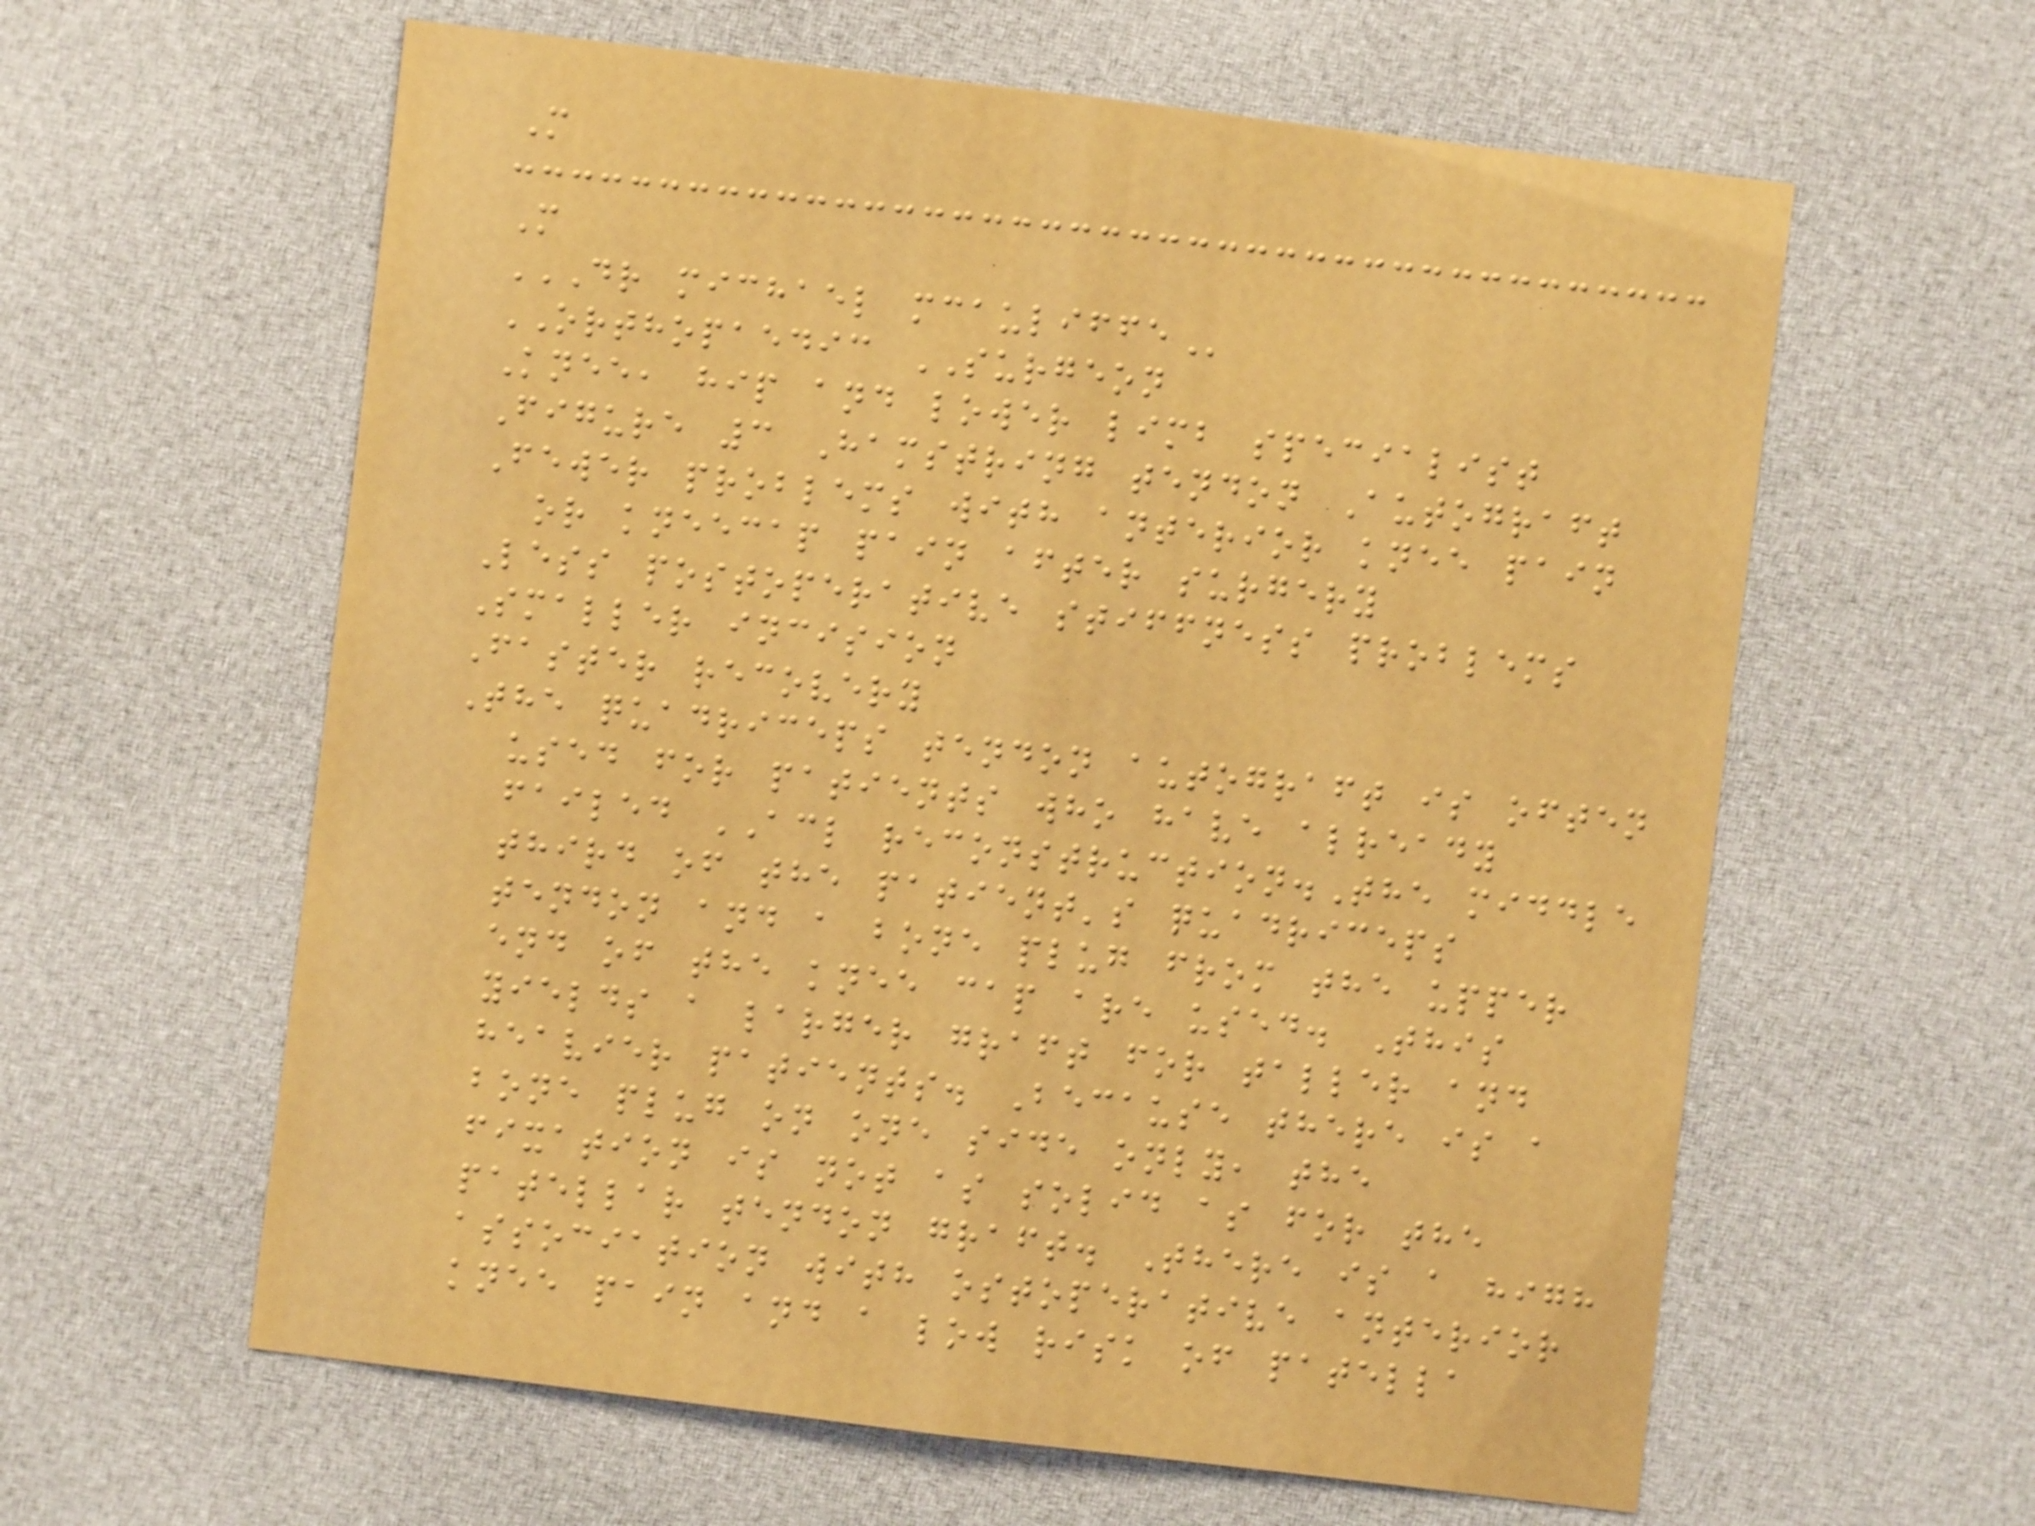M
M
DR MICHAEL MCAULIFFE
ORTHOPAEDIC SURGEON
Knee, hip and lower limb specialist
Figure 3 Hamstring tendon Autograft
Fewer problems with anterior knee pain
or kneecap pain after surgery
Less postoperative stiffness problems
Smaller incision
Faster recovery
The quadriceps tendon autograft is often
used for patients who have already
failed ACL reconstruction.The middle
third of the patient's quadriceps
tendon and a bone plug from the upper
end of the knee cap are used. This
yields a larger graft for taller and
heavier patients. Because there is a
bone plug on one side only, the
fixation is not as solid as for the
patellar tendon graft. There is a high
association with ostoperative anterior
knee pain and a low risk of patella
